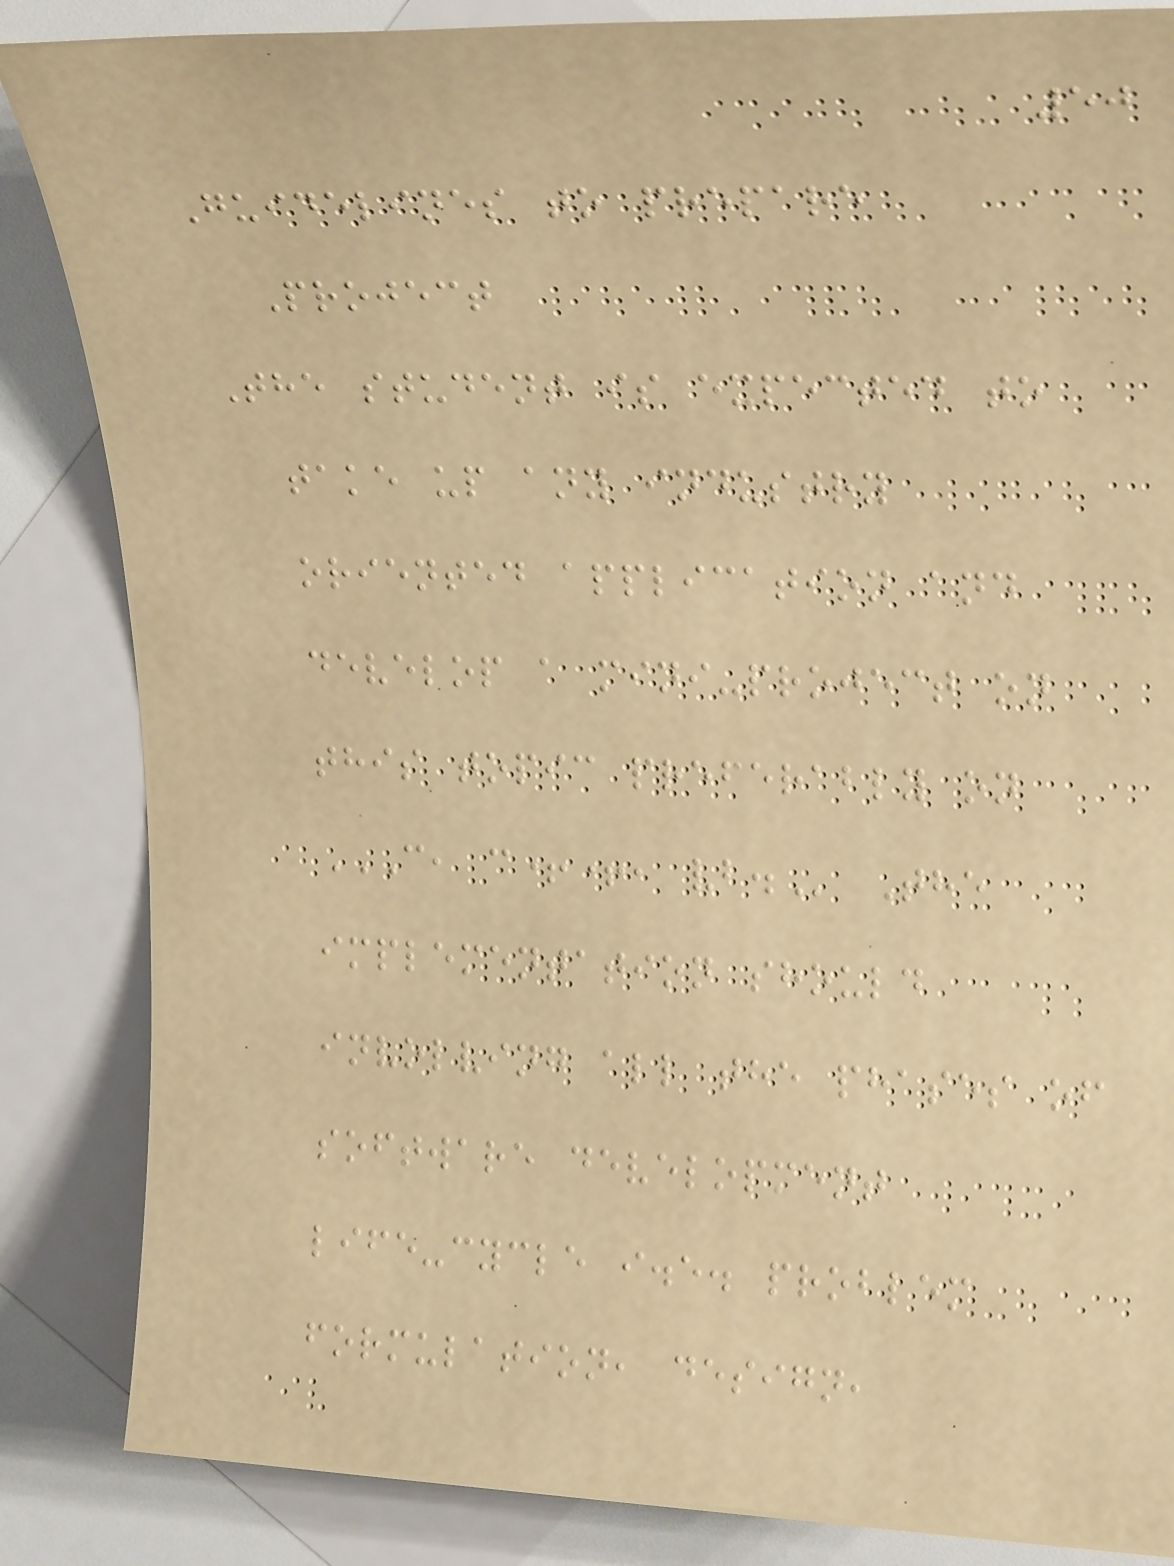50
Guidelines to prepare
Project
The student is expected to
take up any industry
oriented application and
develop a mini-project on
this topic preferably on
C, C++, VB. The
implementation should
involving all the phases of
software development
life-cycle i.e. problem
formulation, design,
